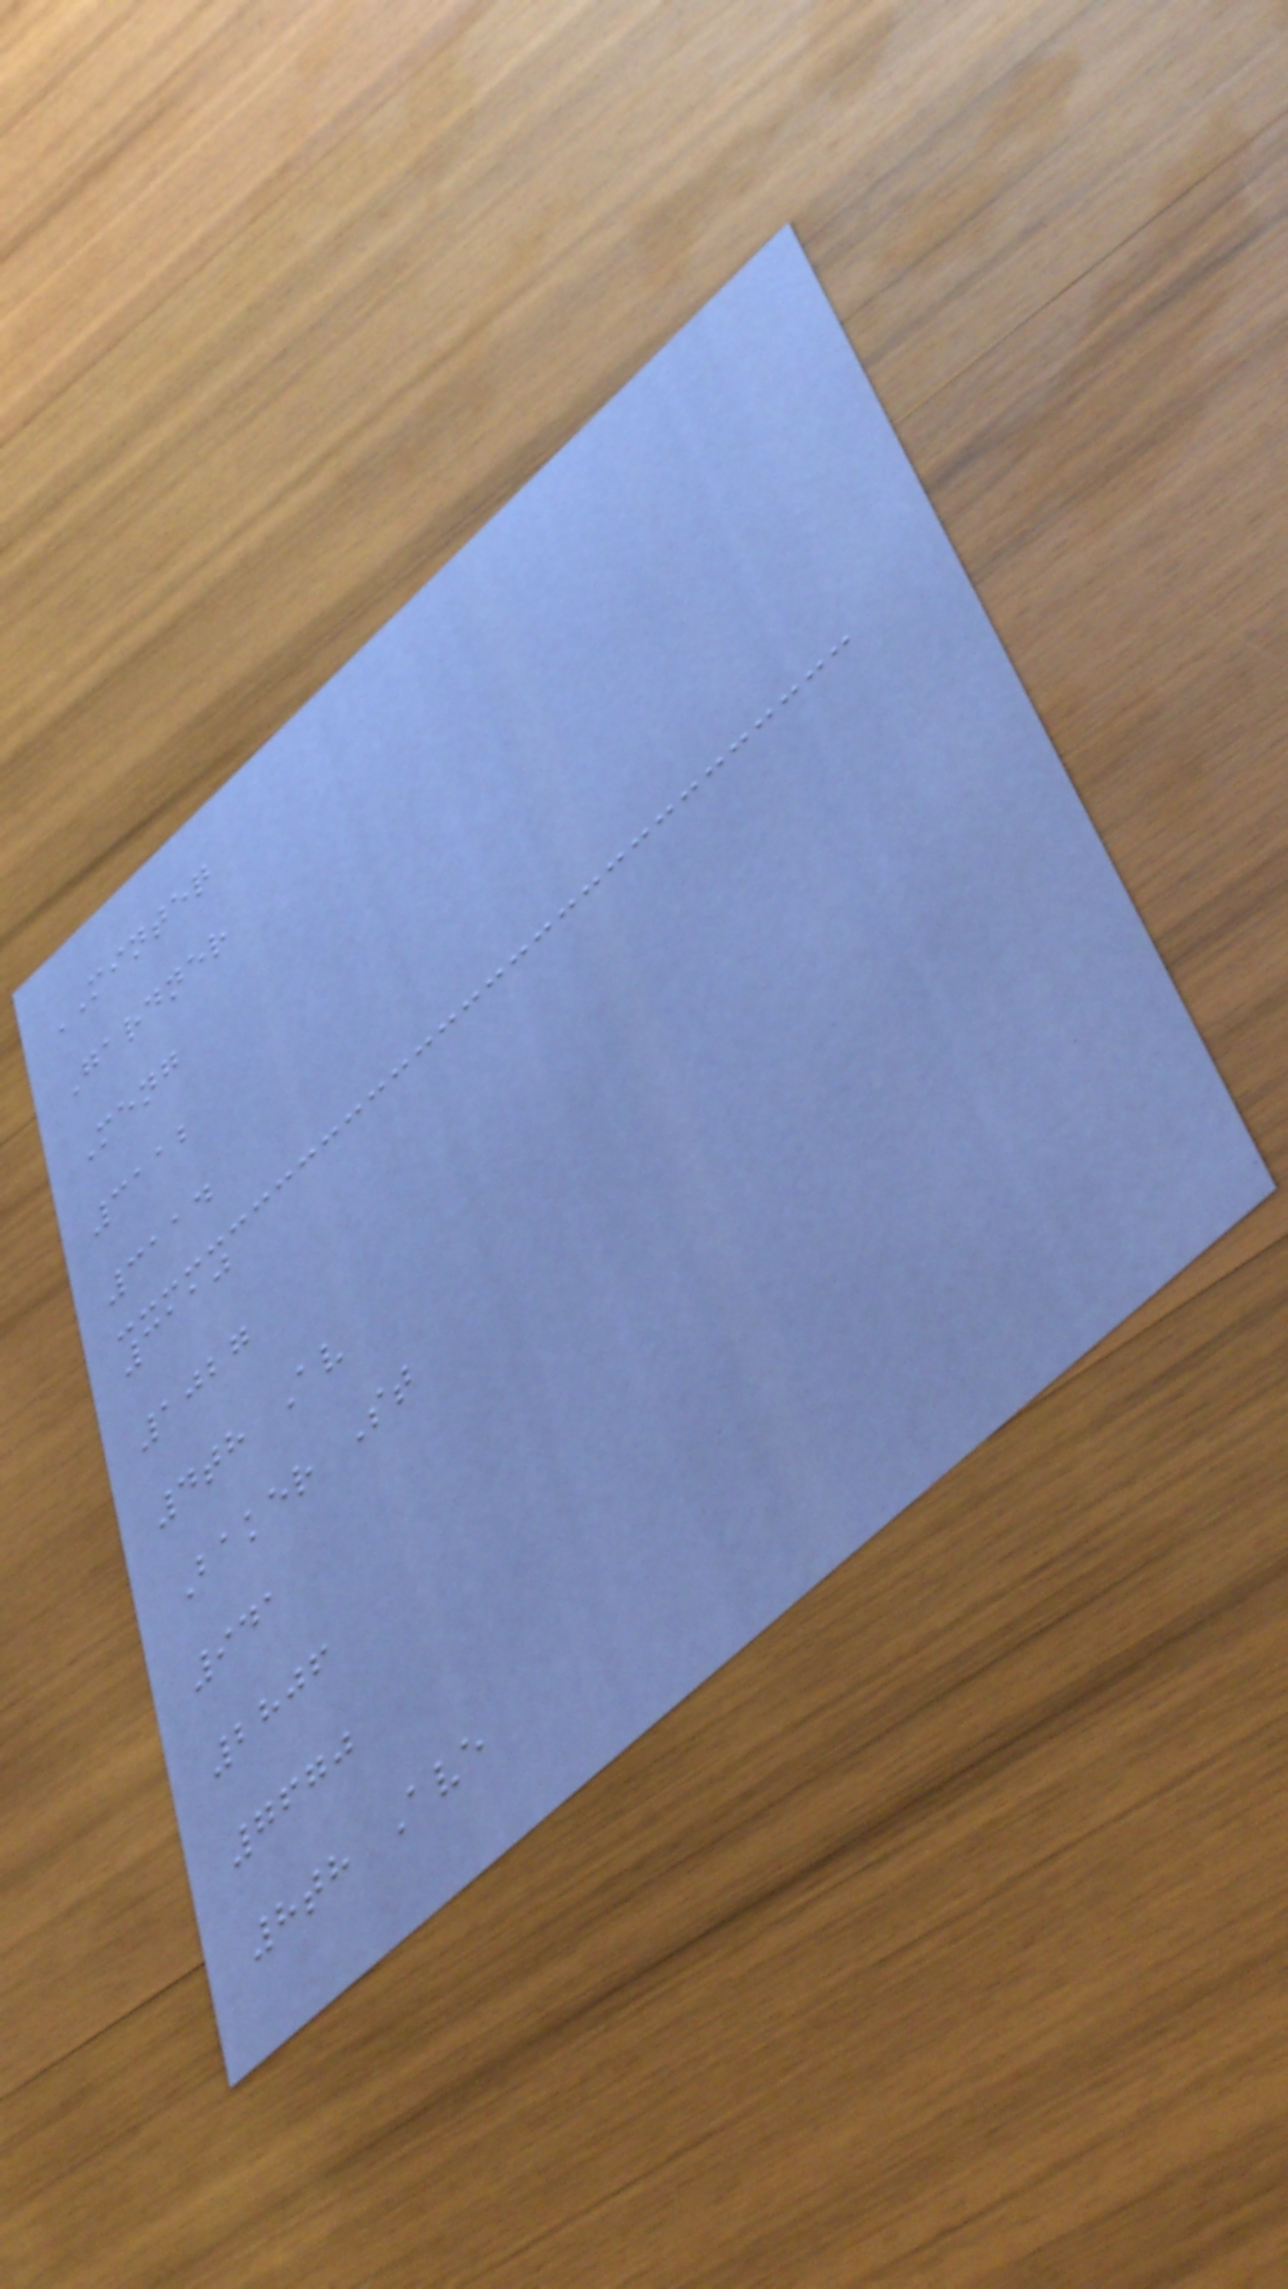MINTEQ
Gardner
Meng
3112
3114
3110
1027
4th Av
Baker St
941
2806
7670
8th Ave
